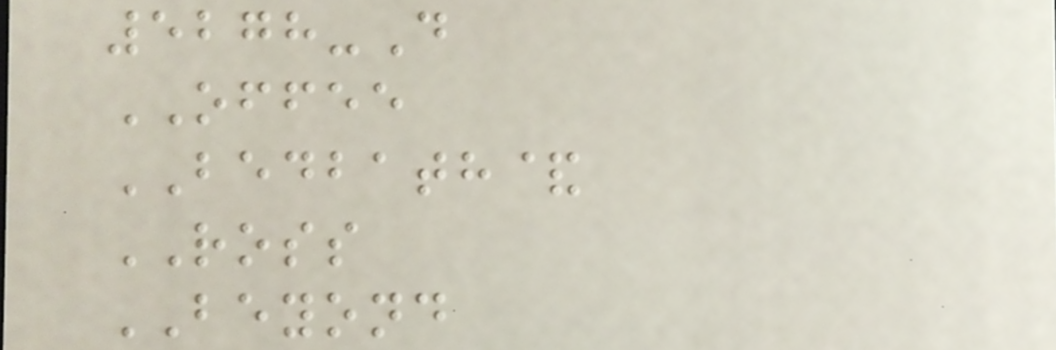5278-D
OFFEE
BEDBATH&
ROSS
BEYOND
